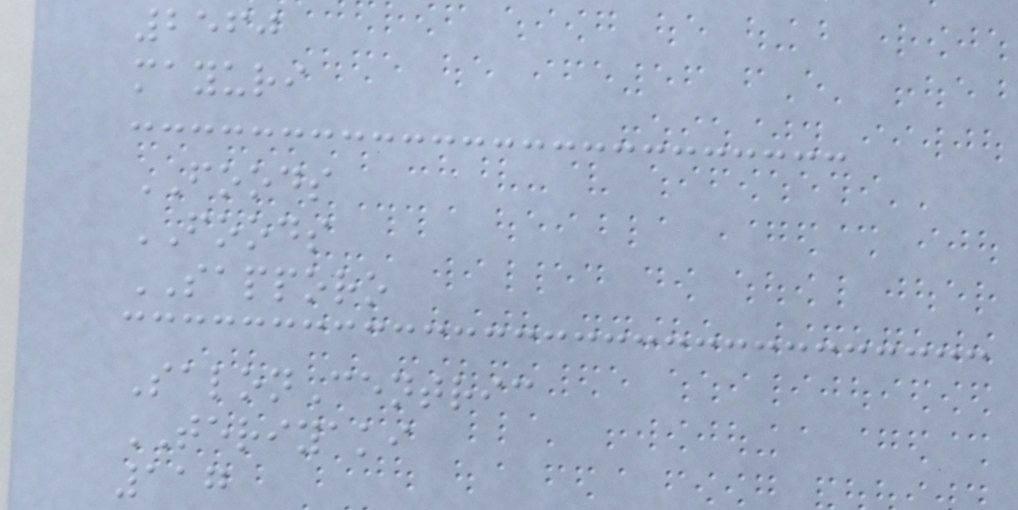2560
mayuri
FOODS
FOODS
SAPPORO
SalonCentric
TERIYAKI
117
